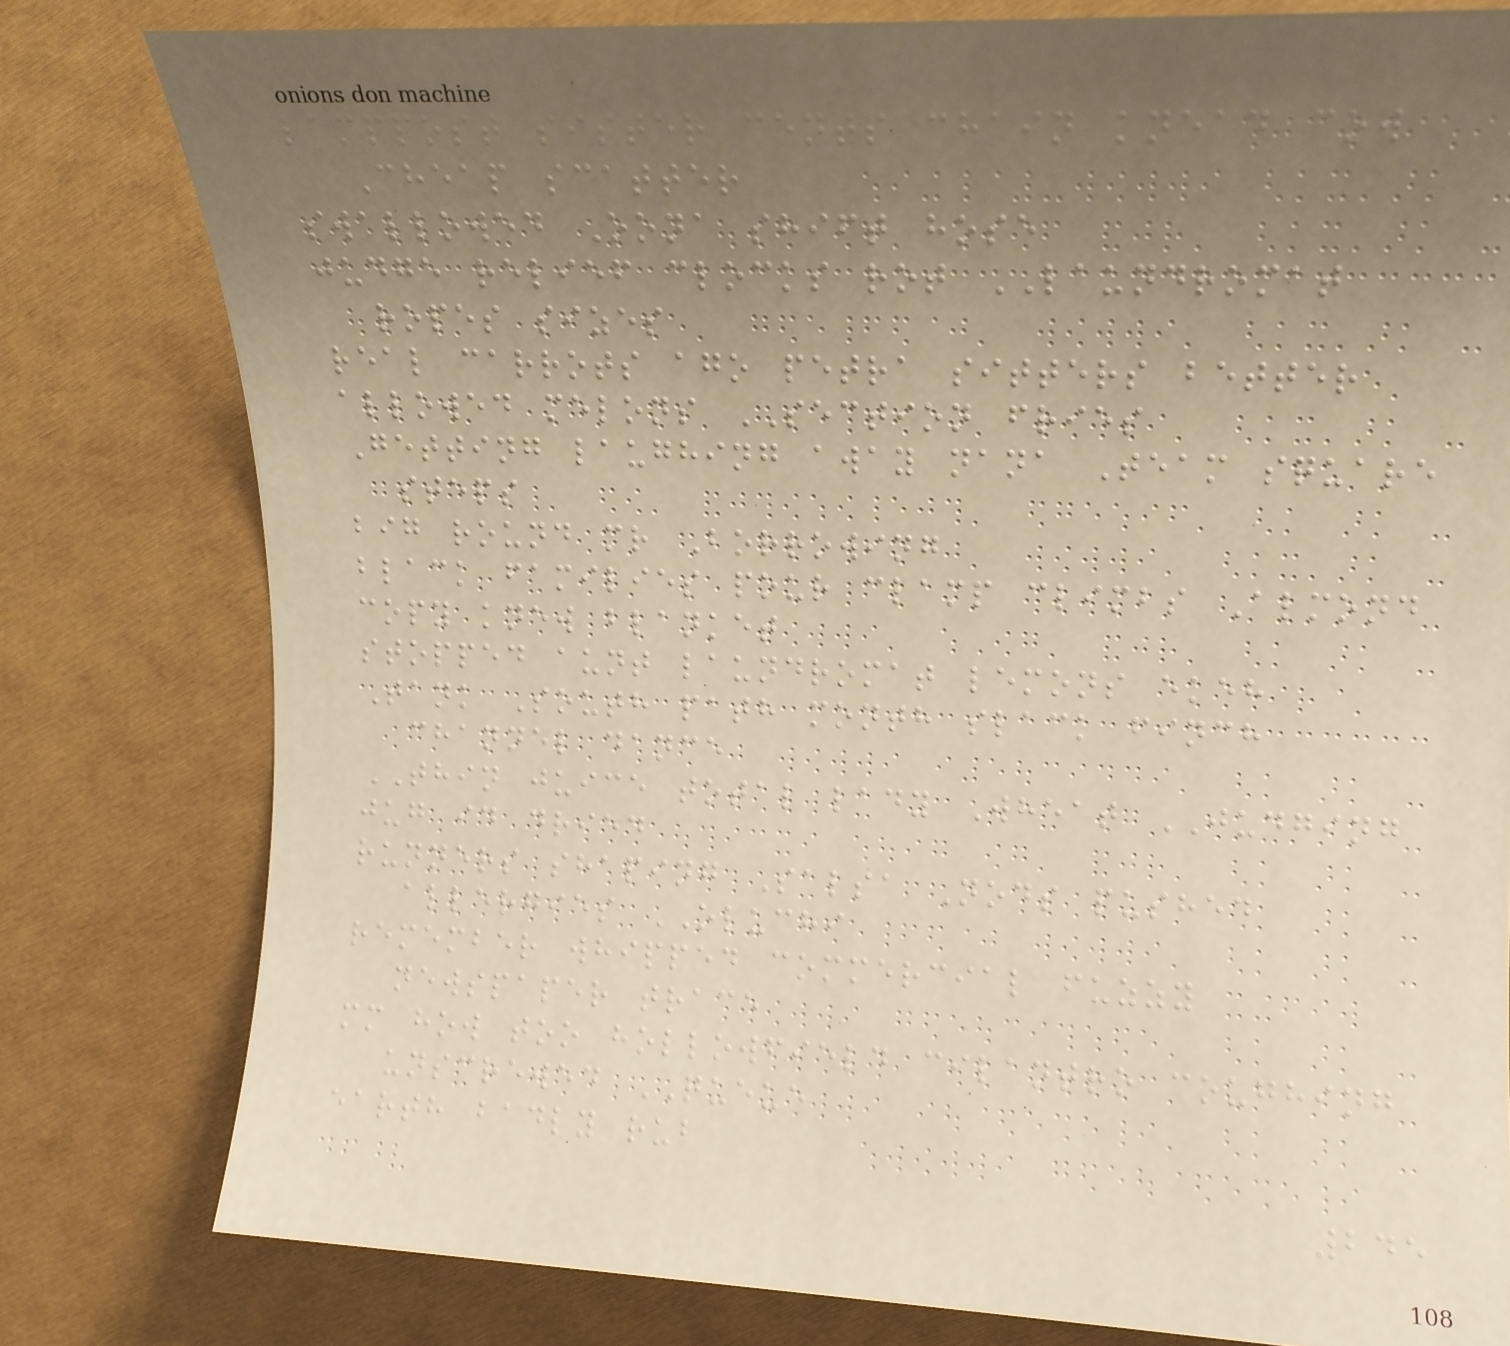lamppost sister cents chain knead cow
Cheap scatter
swallowed Oona shift hose
judge relief clocks rot LAUNDROMAT
ropes sizes
real carrots ago petra sitters better
allowed melons SECTION fries
Getting laughing away nana Team square
steps
big round mr Borrowing
black families pour clamp climbs Almond
copy knew blanket
stopped aunt laundromat lemons ekeh
Tank South path month slack finch
channel dance
THIN juice total lady Wheat JUDGING
jug id dried
runners shaping Salsa Nods pushed
allergies OLUCHI
remember whipped commercial fuzzy
newspaper trace
mm how too hollowfield cilantro coughing
unscrewed QUEUE
earth badly rub
245
